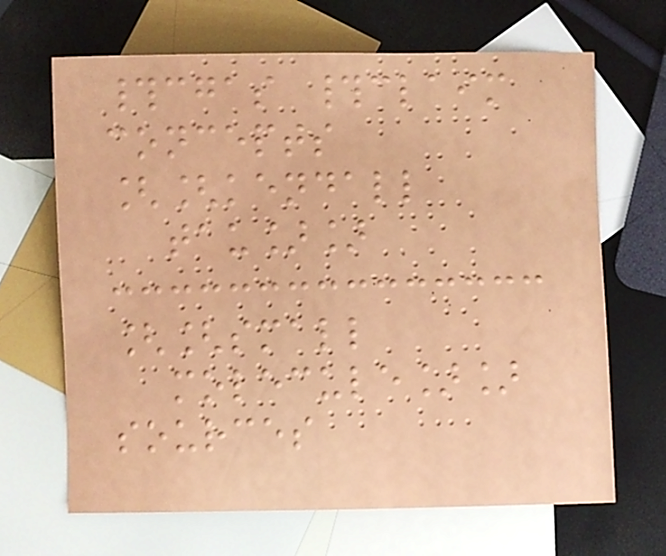#cgas #claim
concepts
[[kendall
tau]]
[[small
molecule]]
sources
